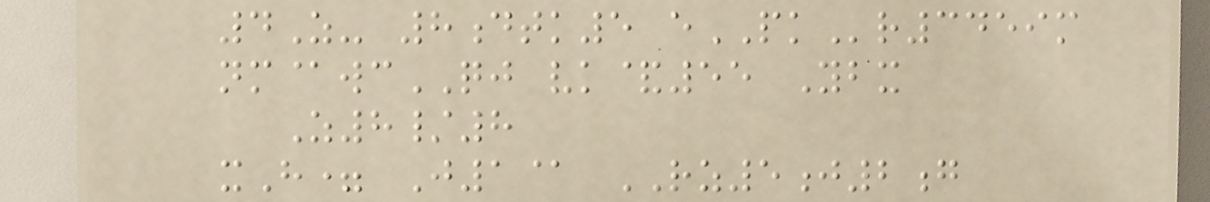4Z- 8dtk5 ePKr3459m
nm@wcQJ vk&55 Ybx
Z8/8
xH= J1@ RZ5j2g
